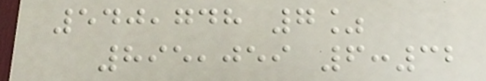540,748 7%
895,059 6:32
